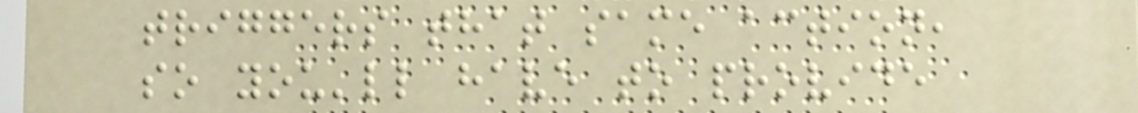triggers that same action,
so you'll have to provide
